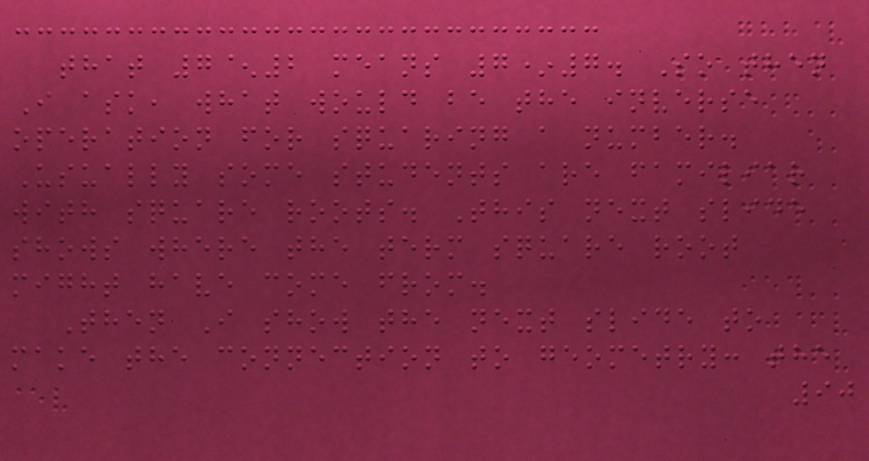that 7^2 means 7*7. So then
I ask, what would be the inverse
operation for squaring a number.
Usually some students are familiar
with square roots. This next slide
shows where the term square root
might have come from.
Then I show the next slide to
make the connection to geometry: the
90
